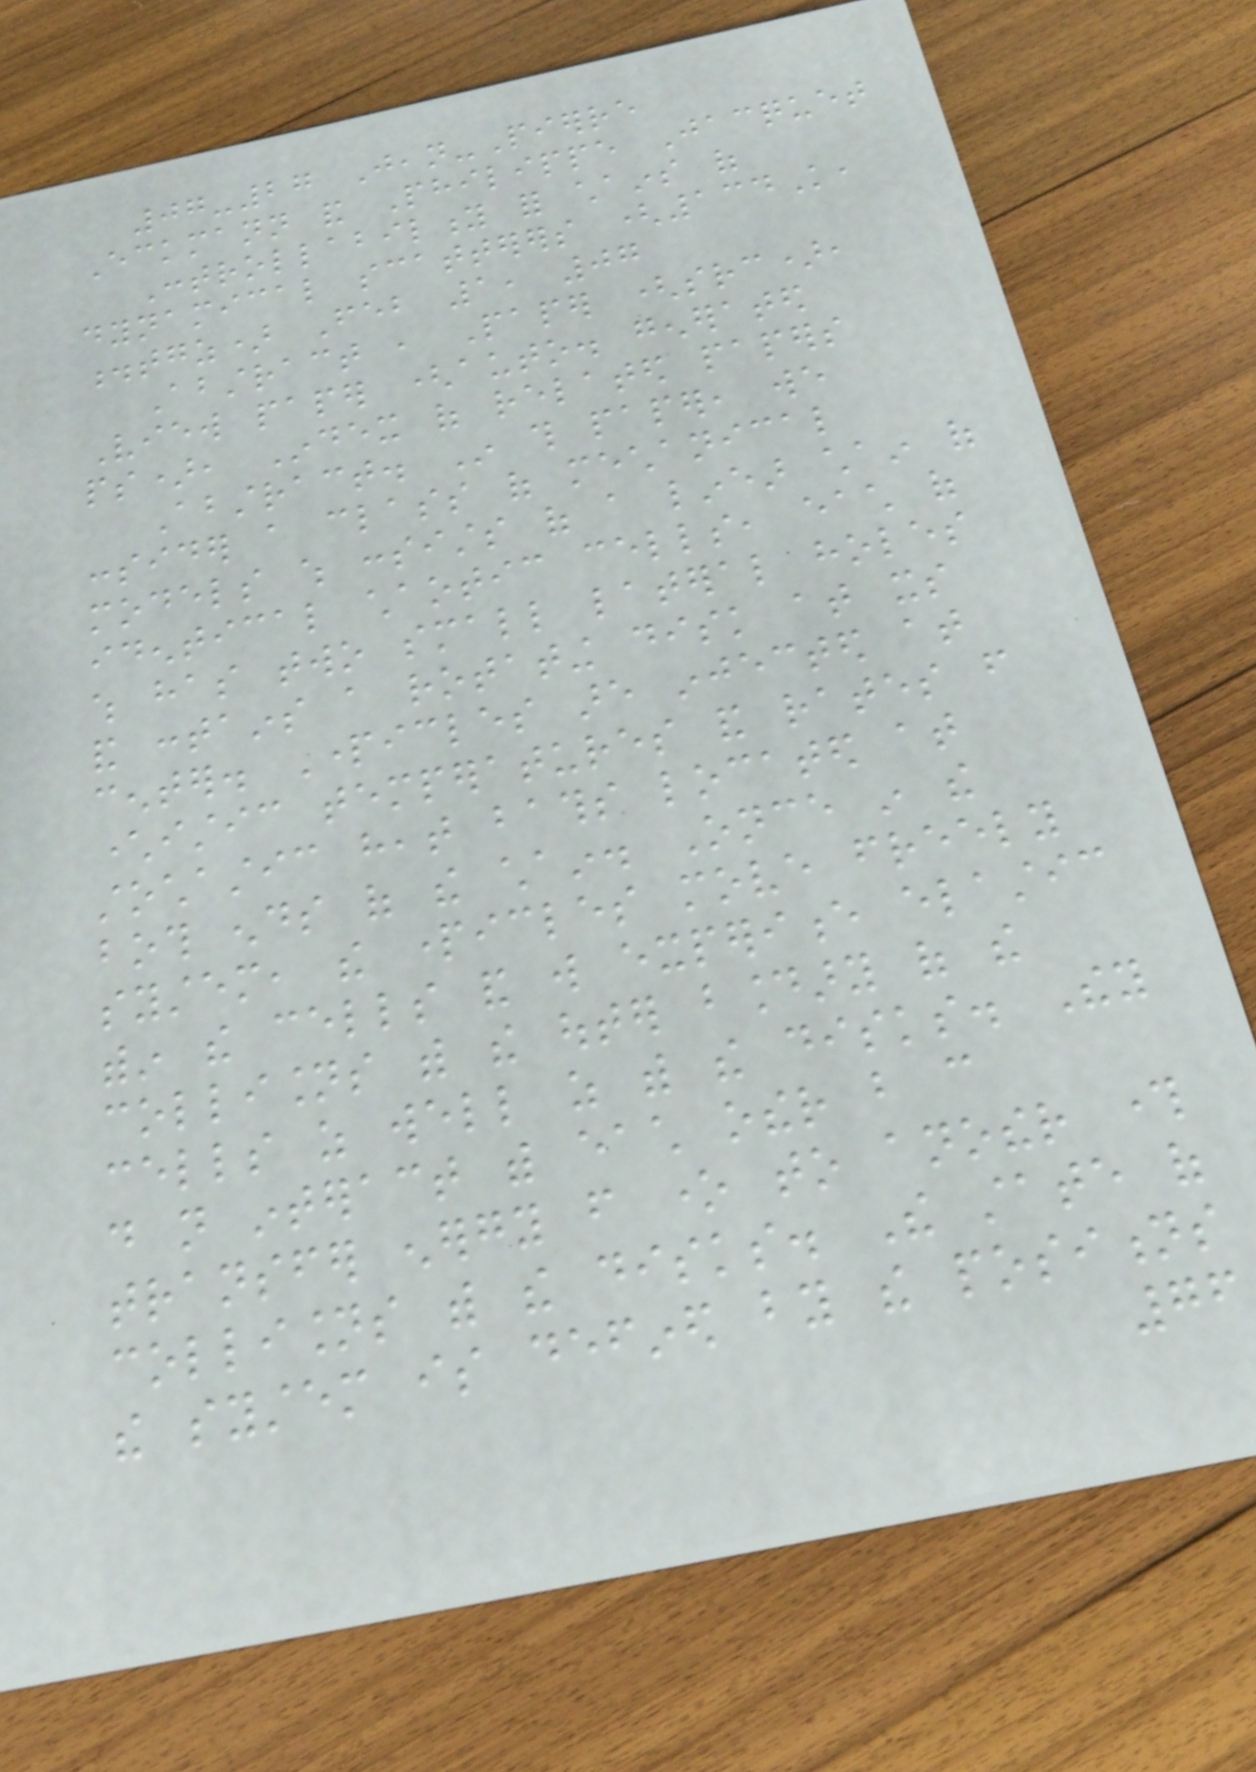07-27 Jean-Pierre
Eckmann and Philippe Jacquet
Controllability for chains of
dynamical scatterers (134K,
.tgz) Feb 1, 07
Abstract , Paper (src),
View paper (auto. generated
ps), Index of related papers
Abstract. In this paper, we
consider a class of mechanical
models which consists of a linear chain of
identical chaotic cells, each of
which has two small lateral holes
and contains a rotating disk at its
center. Particles are injected at
characteristic temperatures and rates from
stochastic heat baths located at
both ends of the chain. Once in the
system, the particles move freely
within the cells and will experience elastic
collisions with the outer boundary of the
cells as well as with the disks. They
do not interact with each other but can
transfer energy from one to another through
collisions with the disks. The state of
the system is defined by the positions
76
